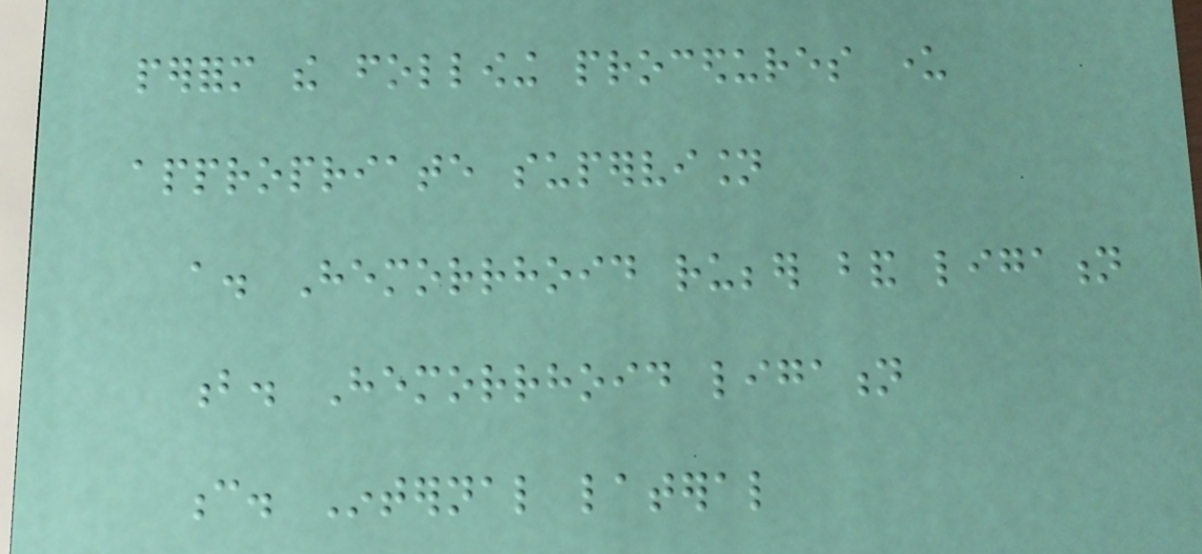perform the following procedures under
appropriate supervision
a. Hemorrhoid rubber band ligation
b. Hemorrhoid ligation
c. Internal lateral
